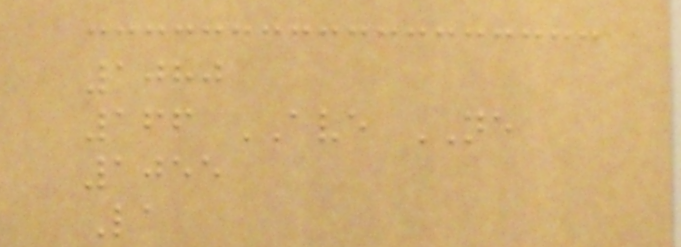1080
166 AVE NE
1055
La
